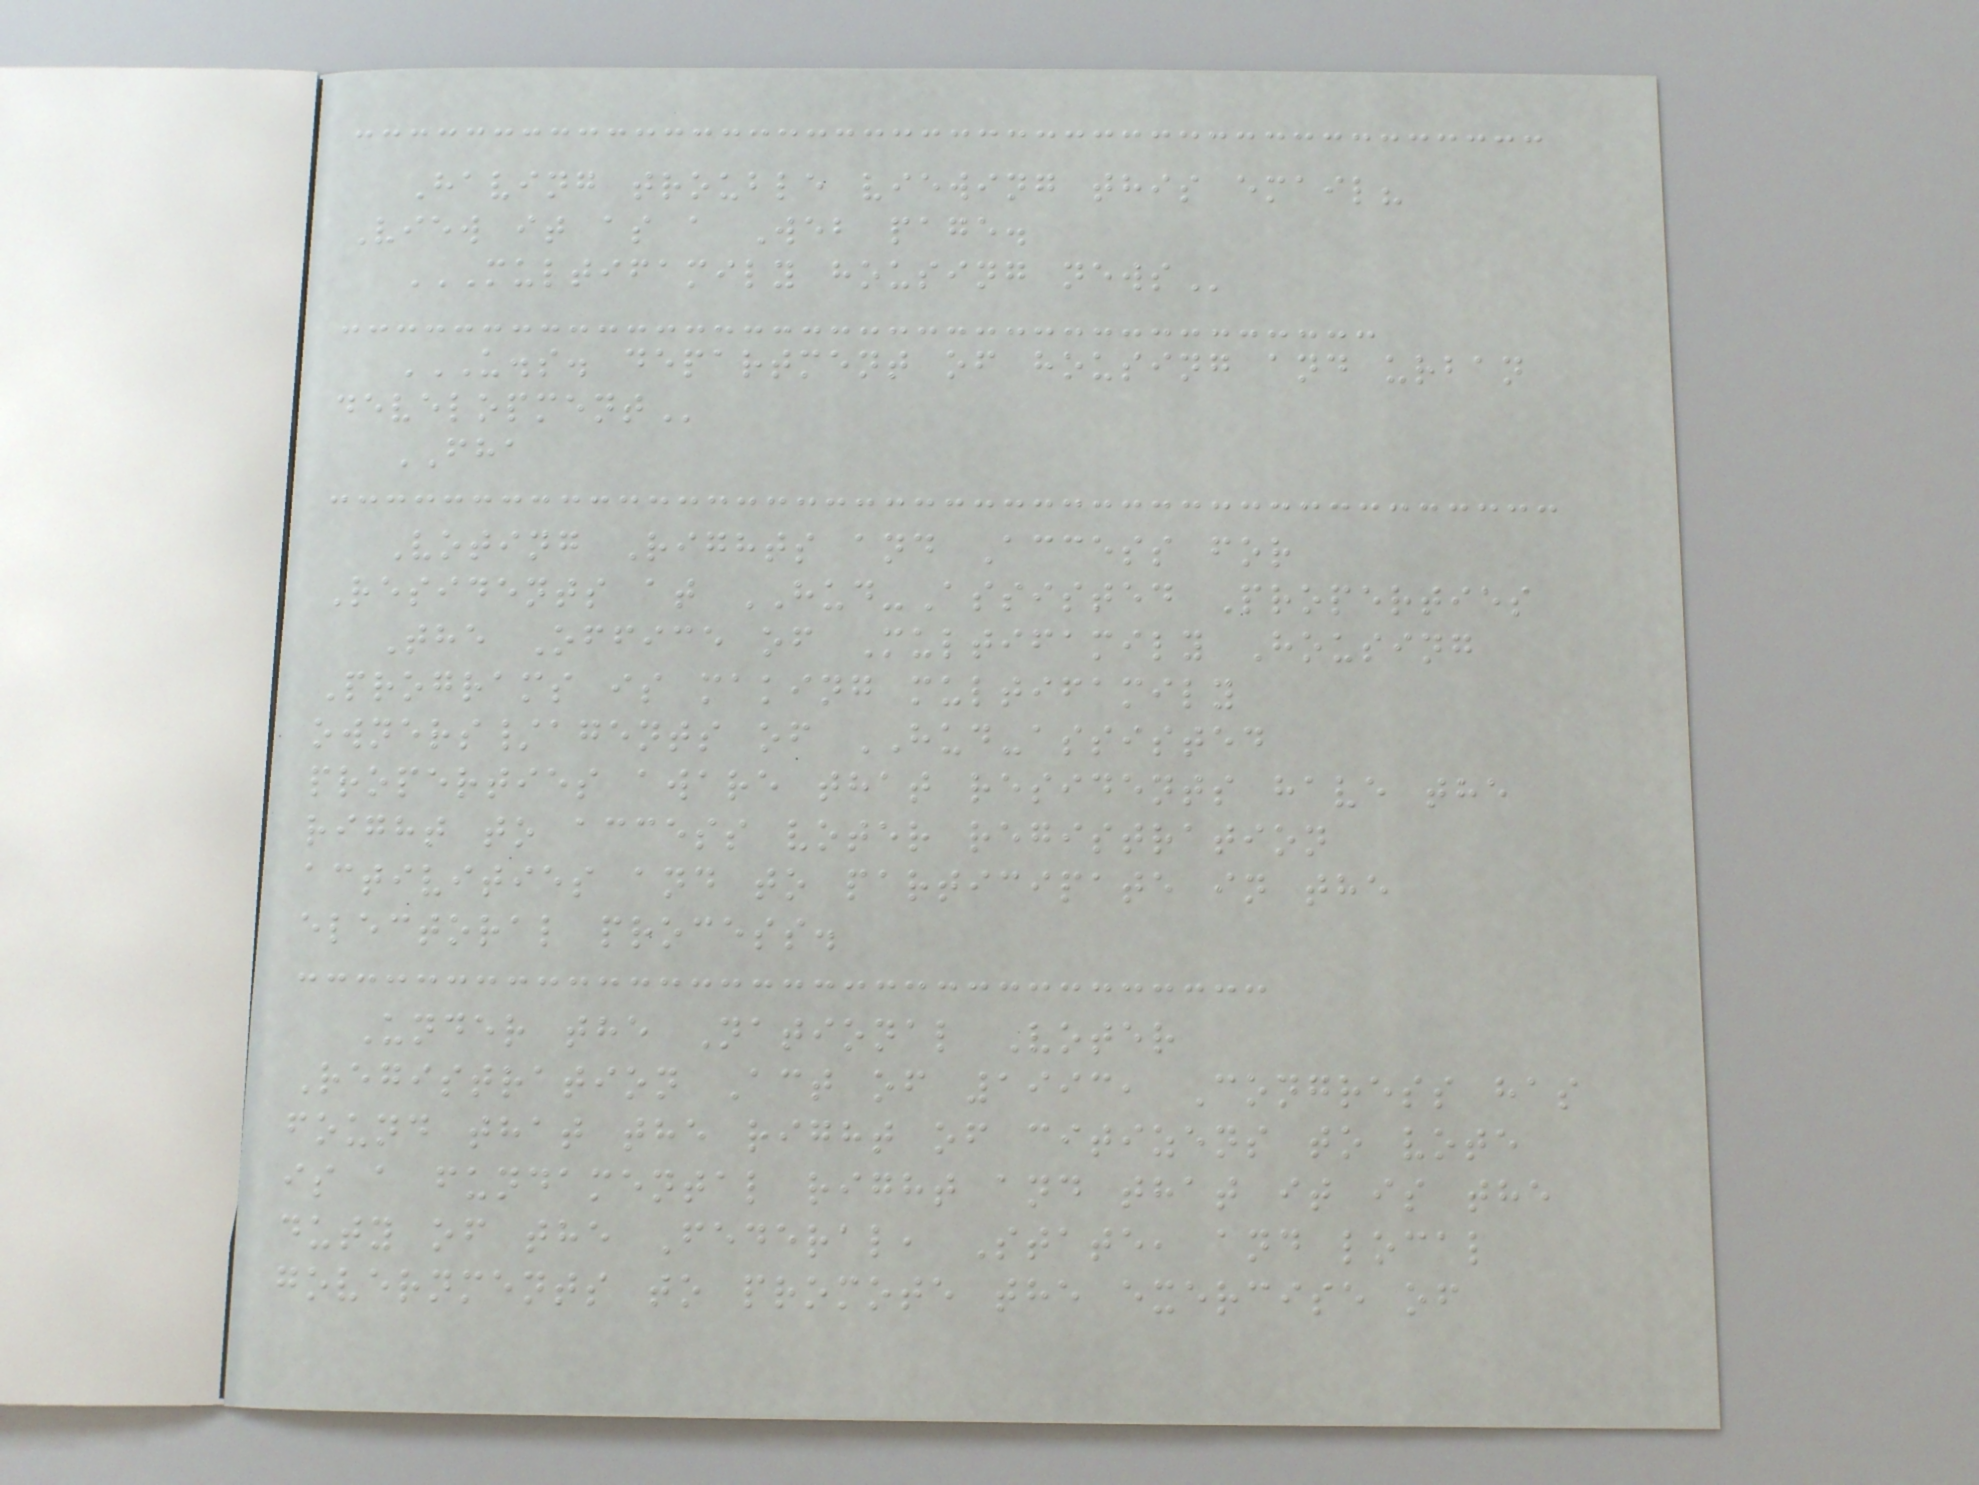Having trouble viewing this email?
View it as a Web page.
MULTIFAMILY HOUSING NEWS
U.S. DEPARTMENT OF HOUSING AND URBAN
DEVELOPMENT
FHA
Voting Rights and Access for
Residents at HUD-Assisted Properties
The Office of Multifamily Housing
Programs is making multifamily
owners/agents of HUD-assisted
properties aware that residents have the
right to access voter registration
activities and to participate in the
electoral process.
Under the National Voter
Registration Act of 1993, Congress has
found that the right of citizens to vote
is a fundamental right and that it is the
duty of the Federal, State, and local
governments to promote the exercise of
